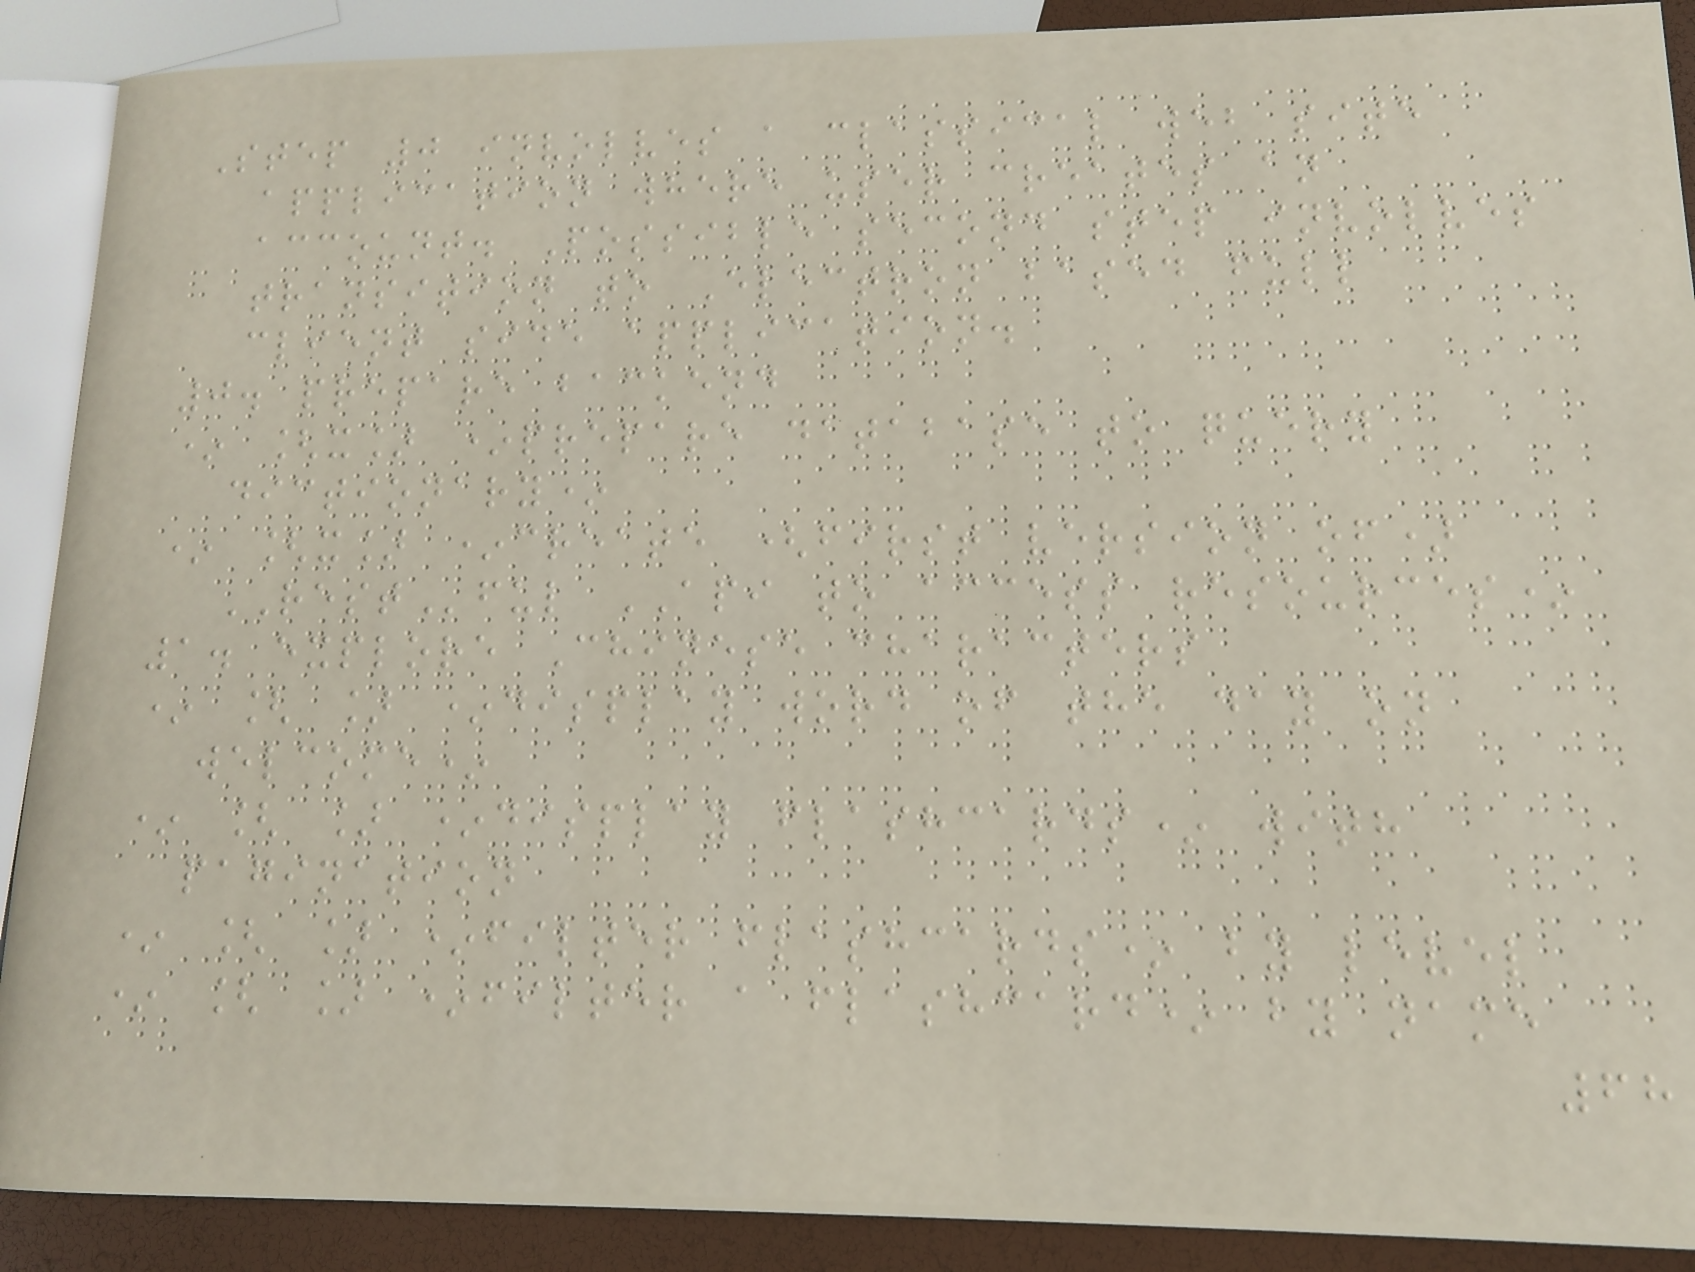Step 0 involves a classical web site
application where user creates an
account. Possible second step involves
transition to Electron based full
client side application.
0. prepare backend
* [x] *prepare database to query
dictionary*
* [x] *create (first version of)
RESTful API to access resources*
1. explore Chinese characters
* [ ] *display word of the day on
welcome*
* [ ] *display flashcards* with
pagination
* [ ] *filter flashcards* by level
* [ ] *filter a flashcard* by name
68
